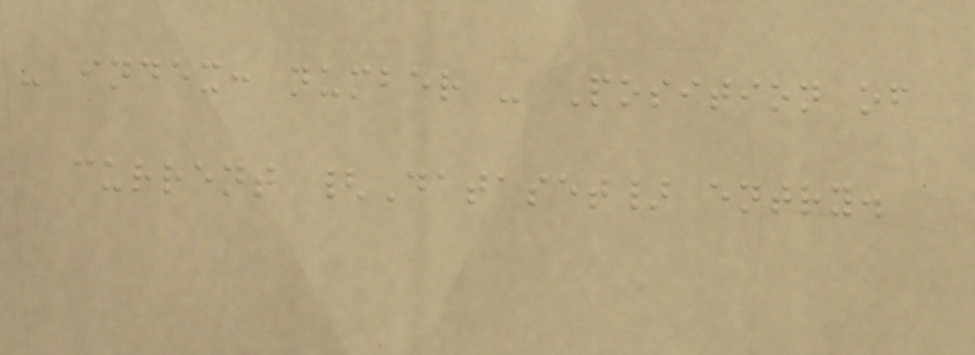- index: number - Position of
current {Dataset} entry.
